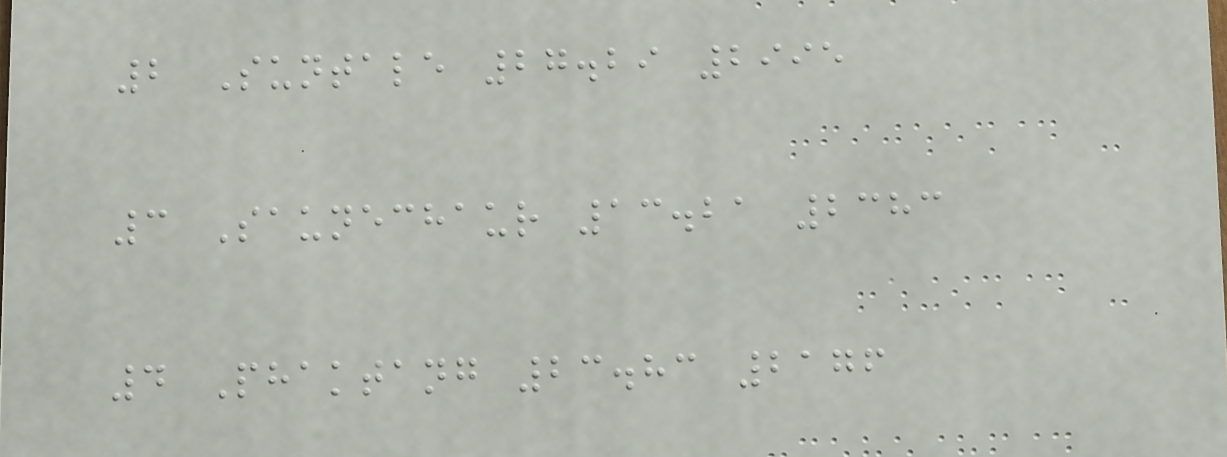2 Suntale 27.29 2995
3 Saunechaur 13.21 2383
4 Phaktang 23.83 2176
